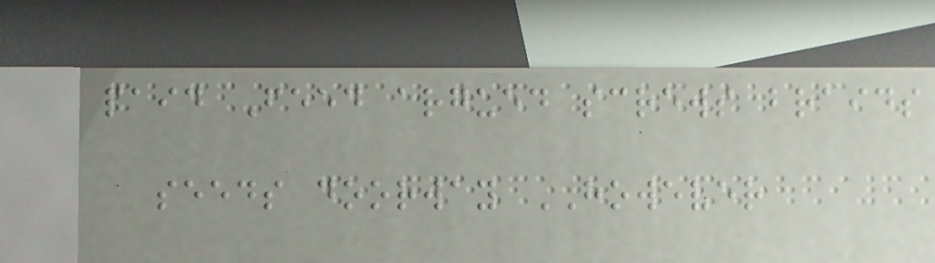paid Feed argued screws braids
seeds doorway HOWEVER
